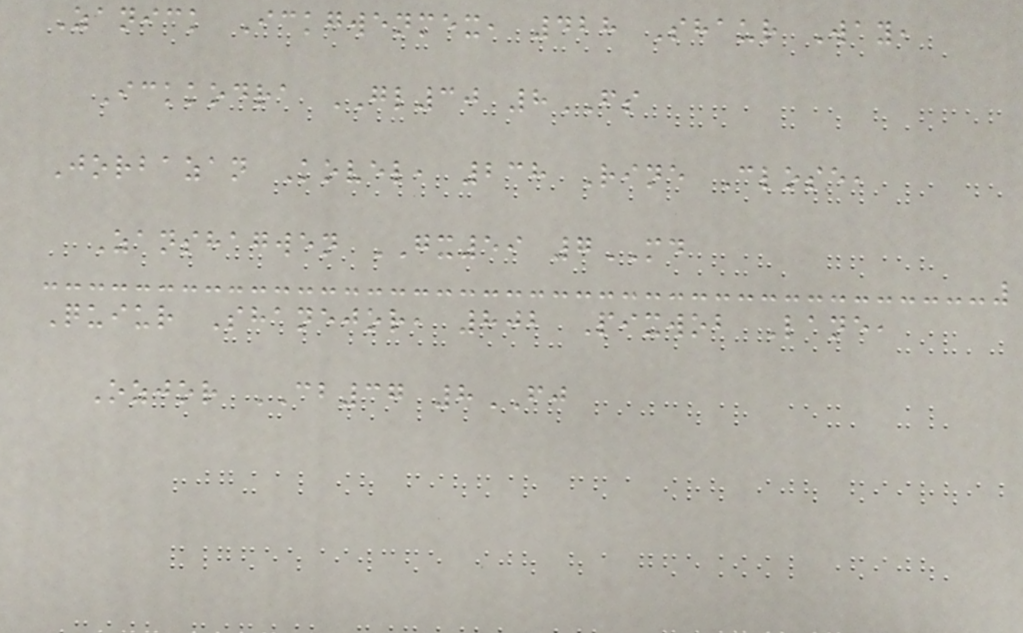Zanick Ickgwenmex, 428 Shaur Way,
Ickkodra GL30 8FS
Jorbazan Kovel, 238 Rine Close,
Zanshagwen GX59 7MD
Quiur Shanejor, 802 Pixwob Lane,
Ozjor CB37 8FJ
